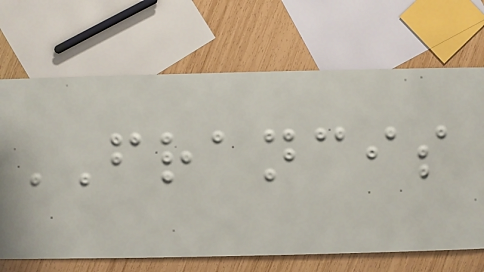FRANCIS
